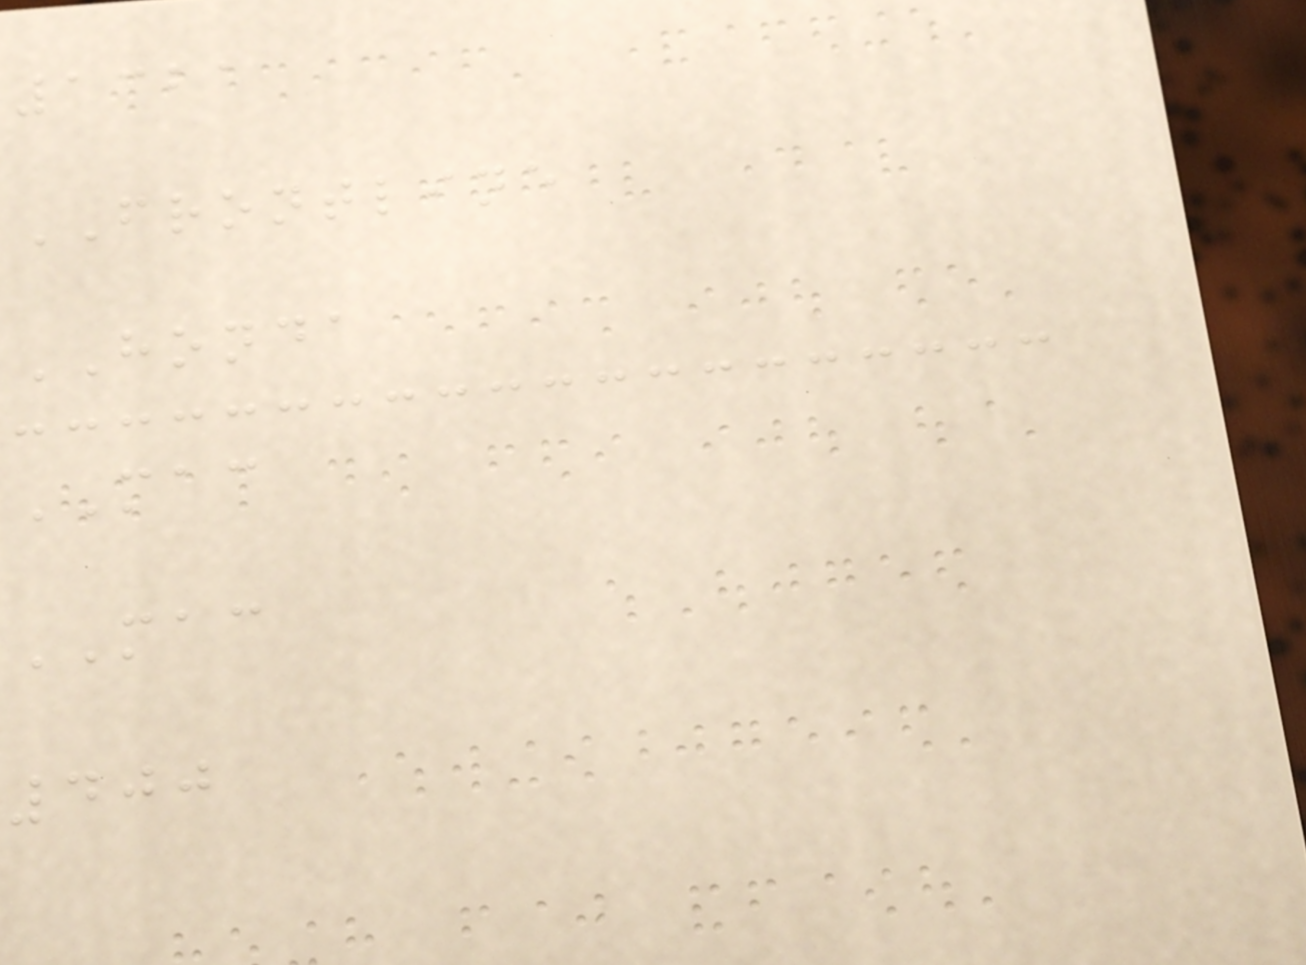1321
FRONTLINE
HONDA
MAC
MAC
400
